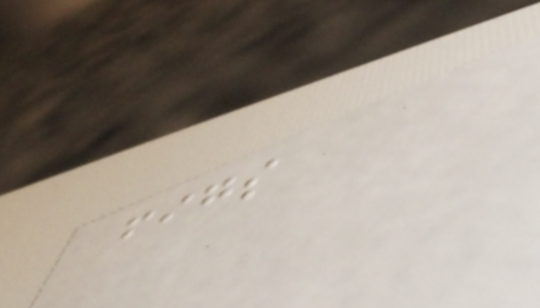figs
